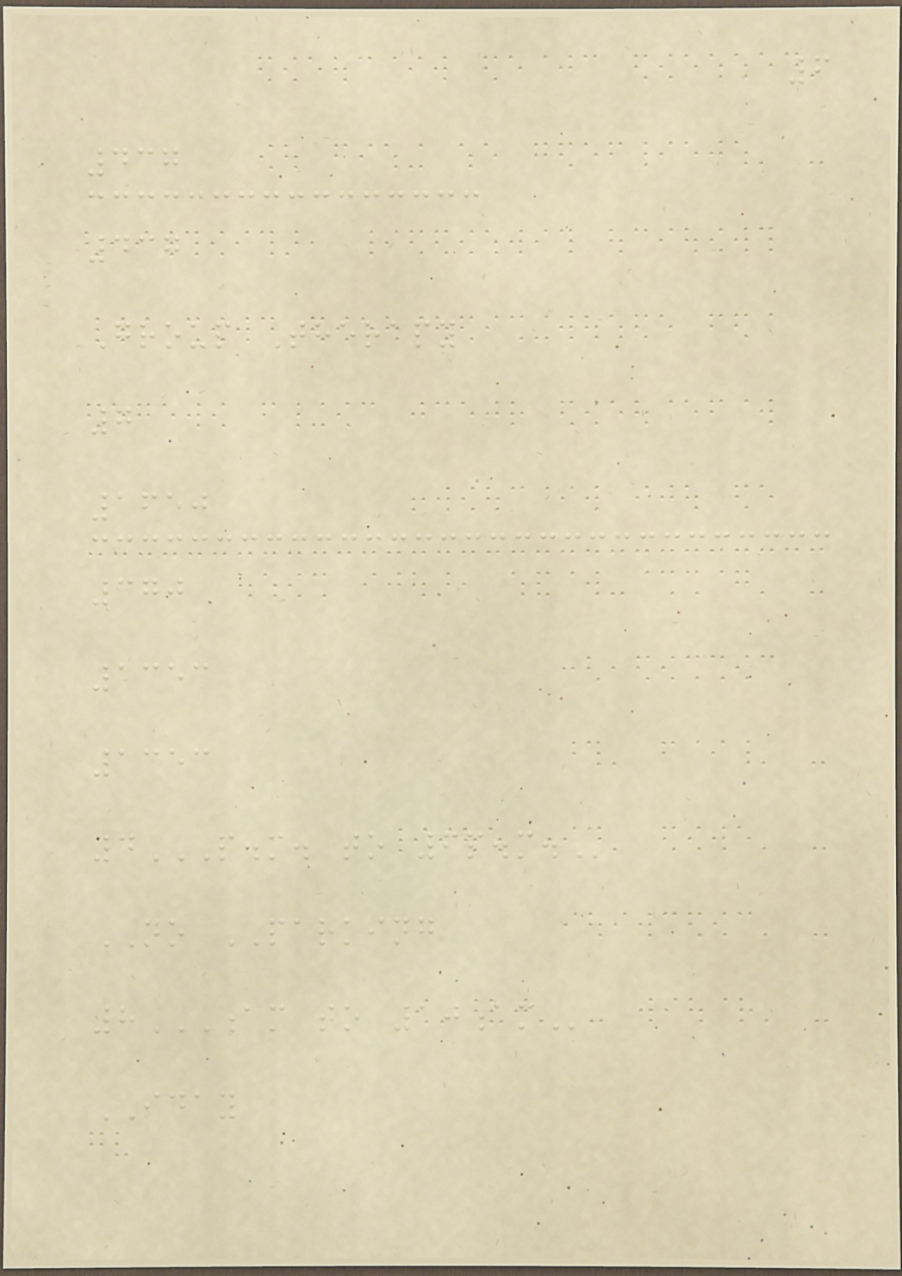6
437
437
Group Therapy
7
1650
370
1353
1353
4P.M. TO 6P.M.
NO PARKING
8AM TO 10AM
IDAY
